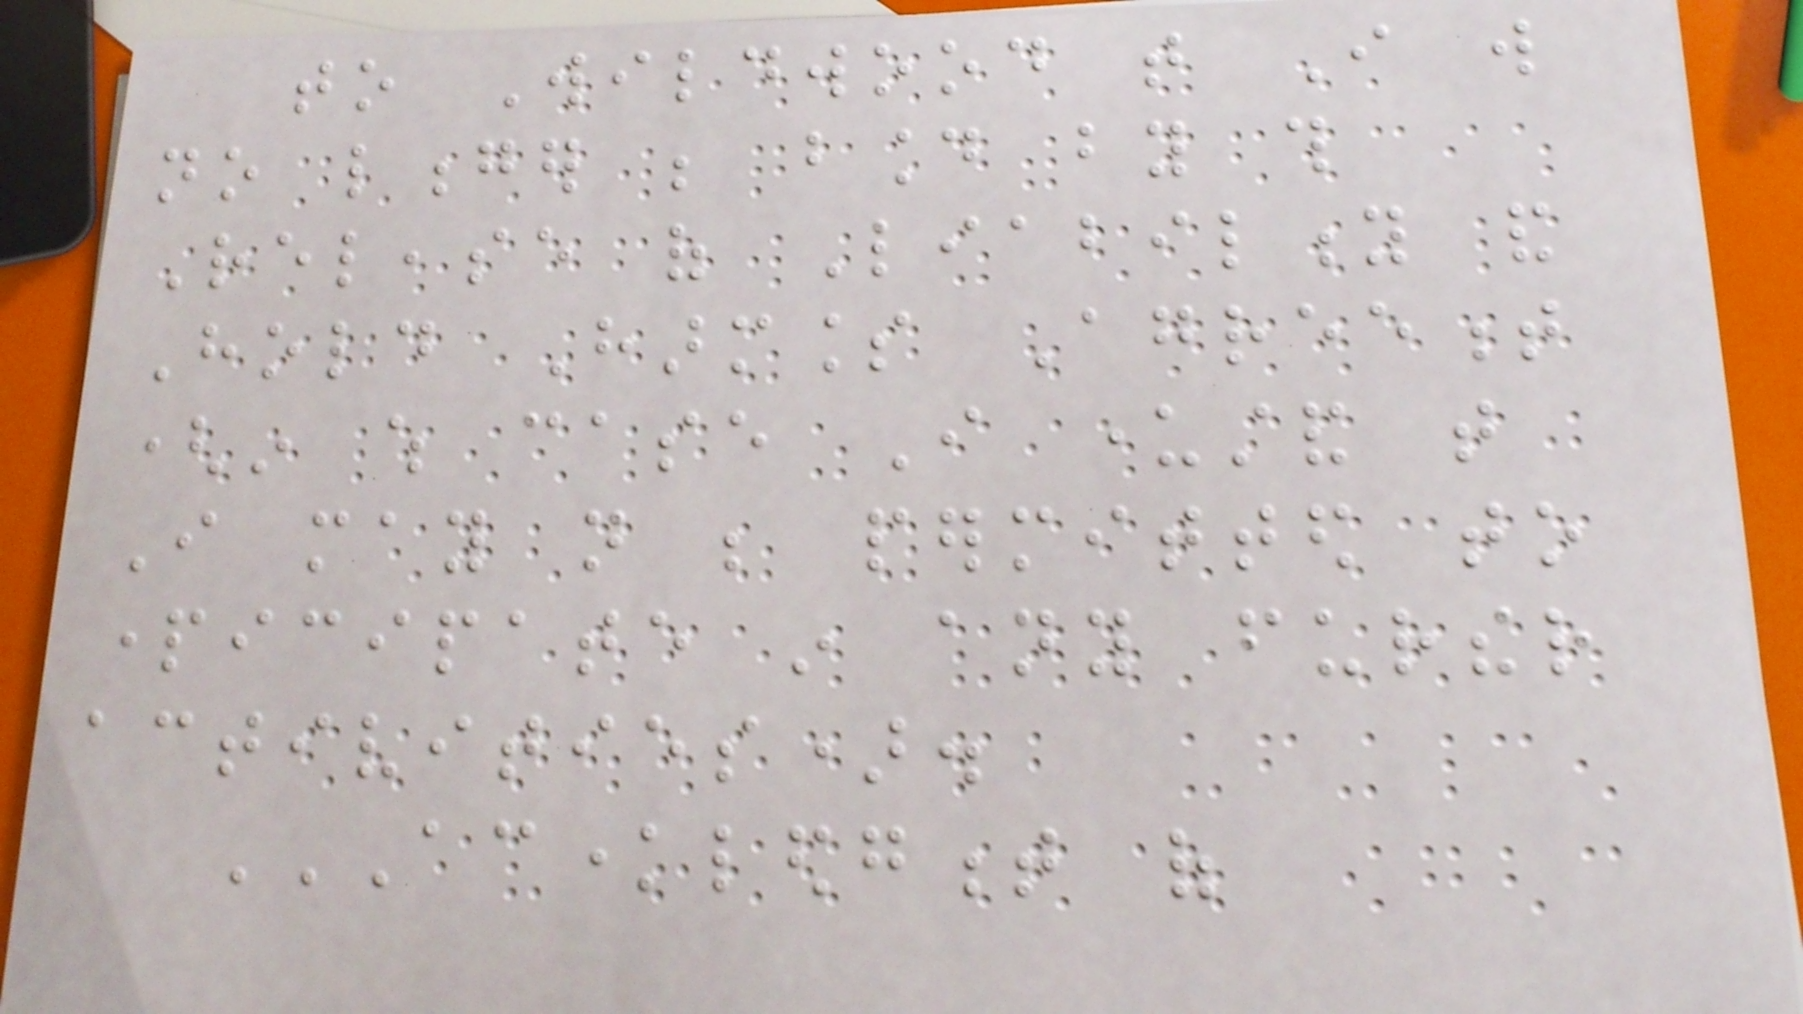to Wildwood that I will
no longer be bound by this
Release of Liability and
Hold Harmless Agreement
(in which case I understand that
I may not be permitted to
participate in any further
activities).
ACKNOWLEDGMENT OF
